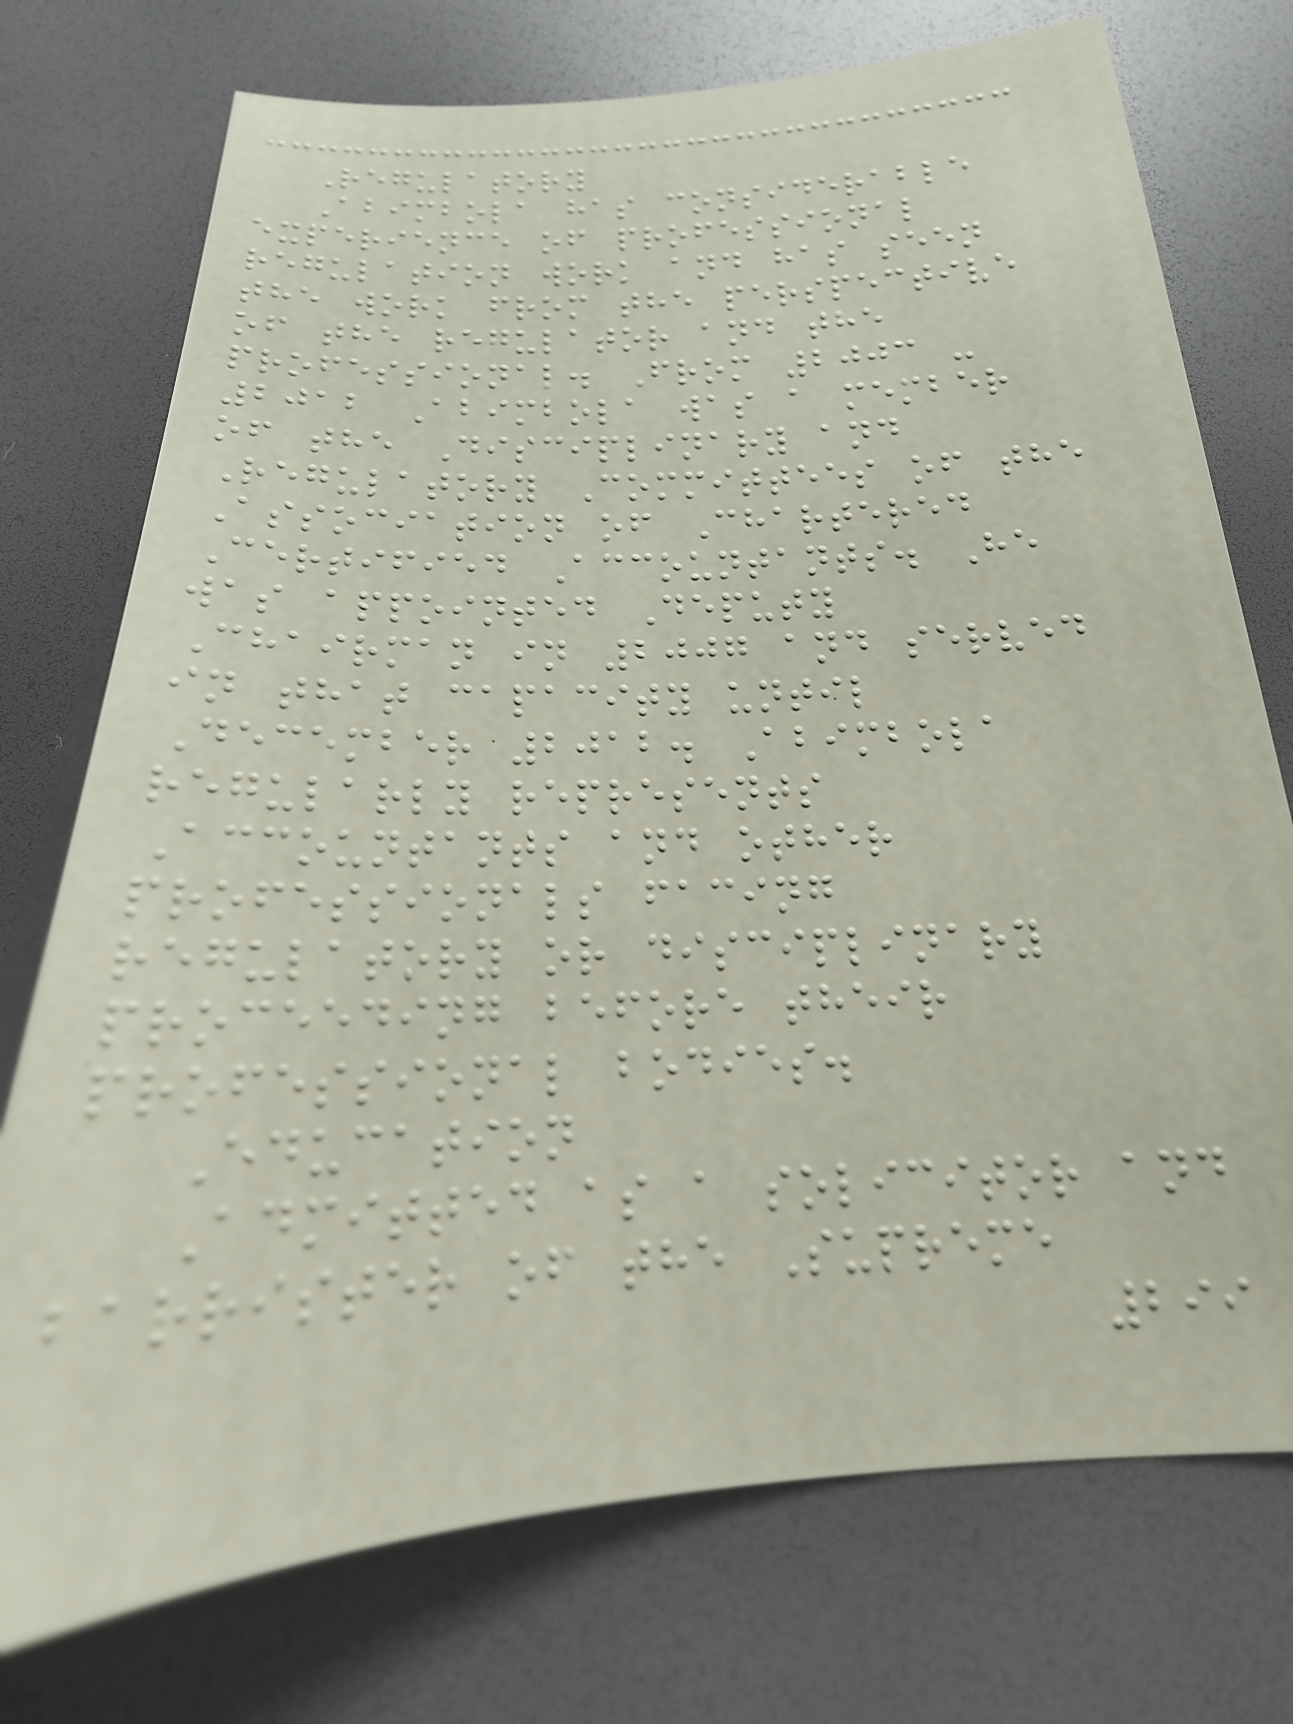Regulatory
Abimbola has considerable
experience of professional
regulation work and has seen
the work from the perspective
of the regulator and the
professional. From 2003 -
2012 Abimbola was a member
of the Disciplinary and
Regulatory Committees of the
Association of Chartered
Certified Accountants. He
was appointed Deputy
Chairman in 2007 and served
in that capacity until
December 2012. Abimbola
regularly represents
Accountants and other
professionals facing
regulatory or disciplinary
proceeding before their
professional bodies.
Education
Admitted as a solicitor and
barrister of the Supreme
299
